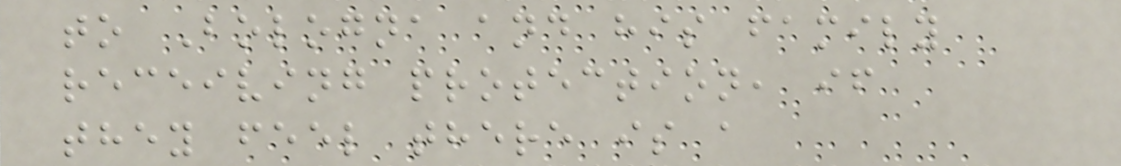to Bologna and his family
receiving protection, if
they feel there is a
